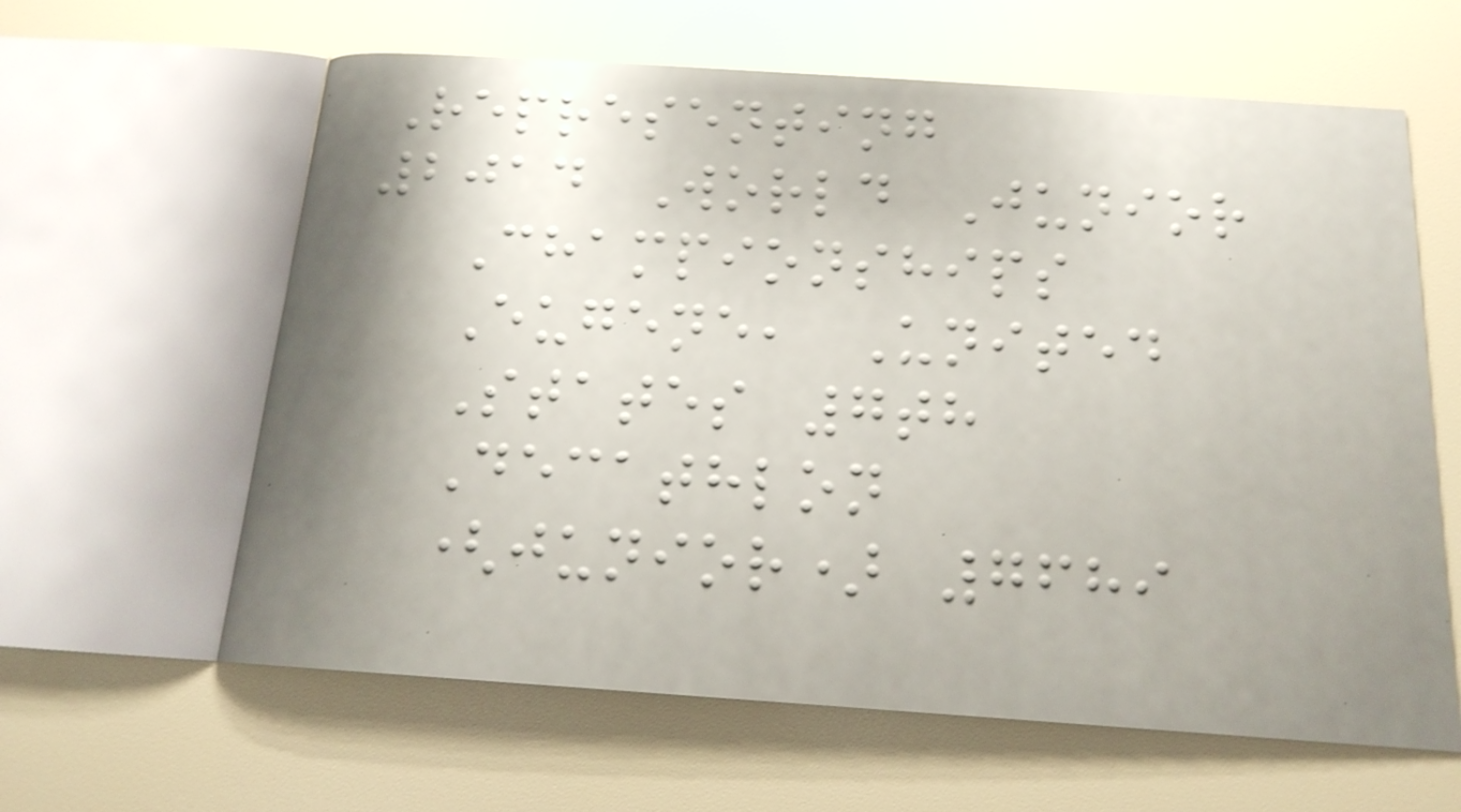Representing
2014 World Junior
Championships
Eugene, United
States 7th
Decathlon
(junior) 7689
